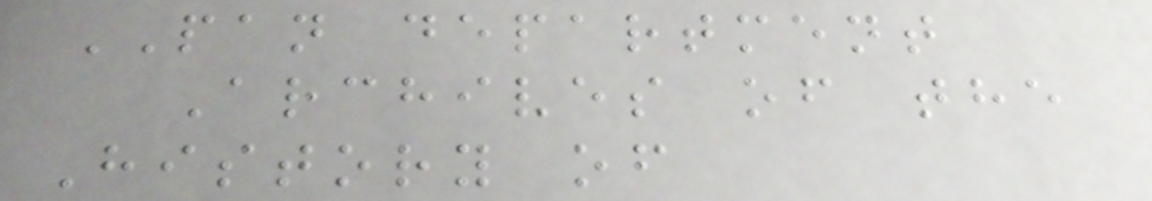PAN department
Archives of the
History of
